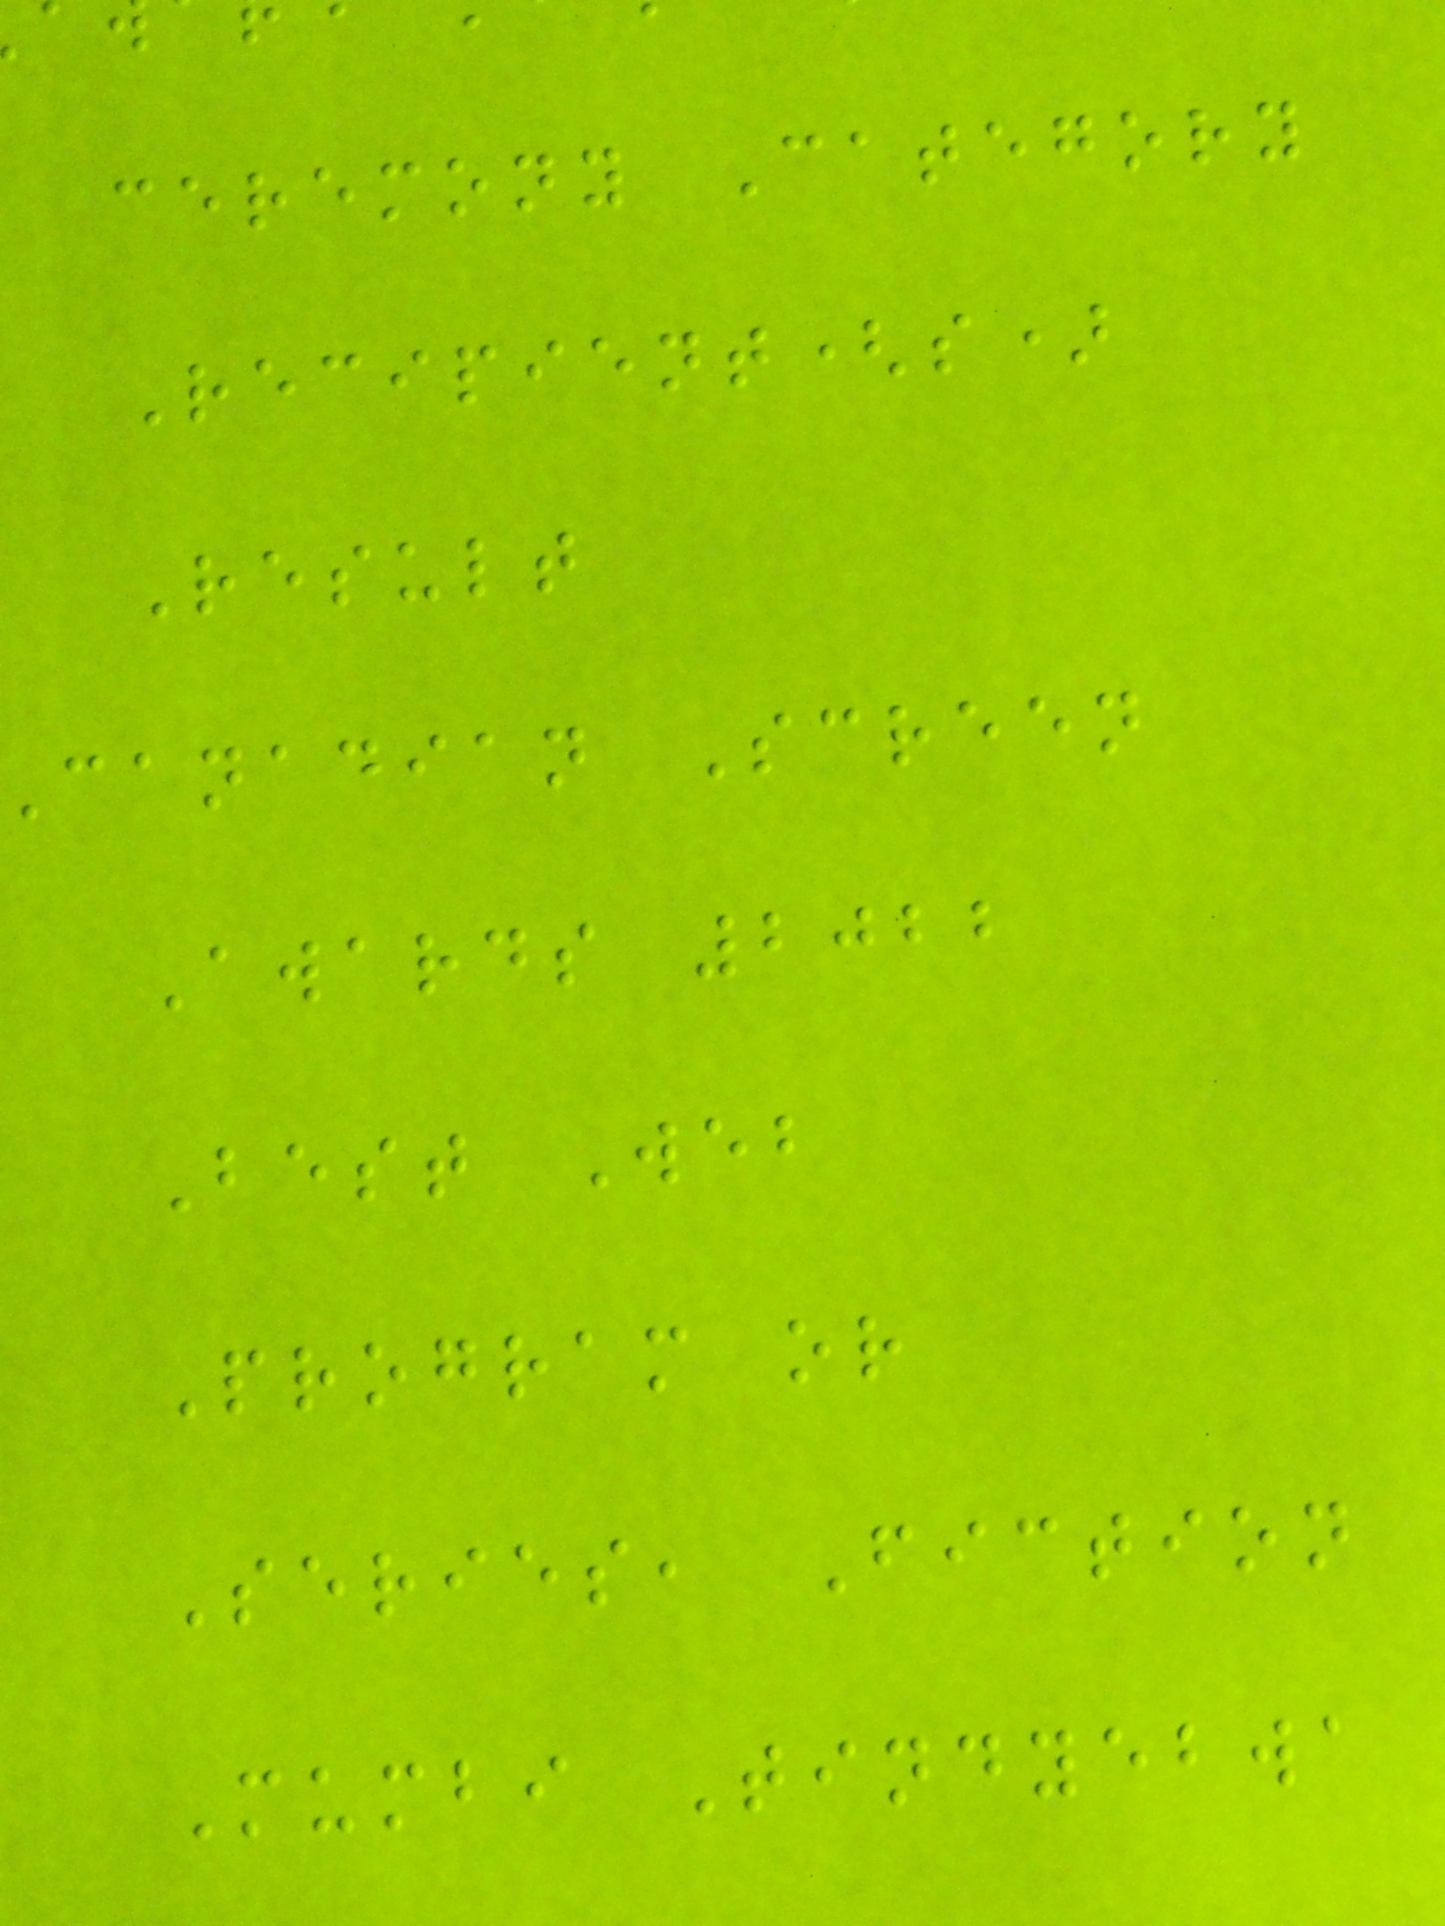ceremony Category
Recipient(s)
Result
canadian Screen
Awards 2022
Best Web
Program or
Series, Fiction
Mumbi Tindyebwa
